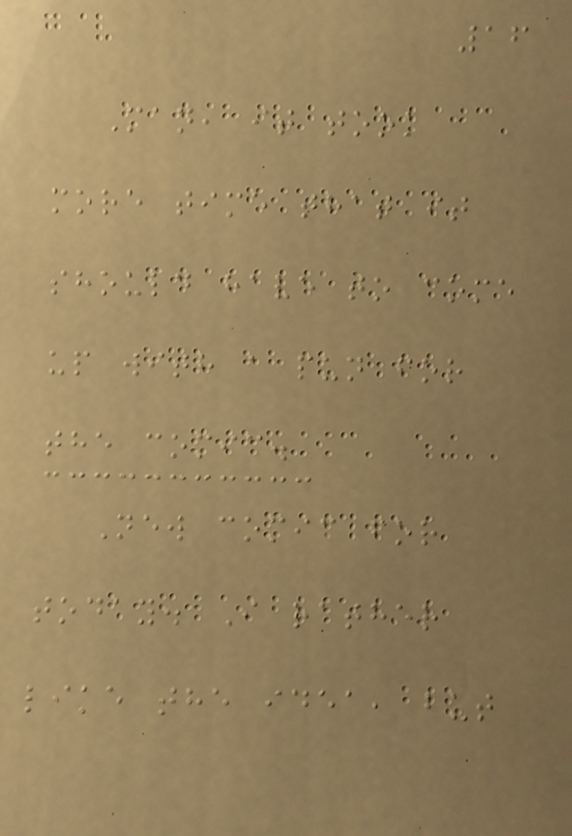16
Man, it took
more time that it
should have to come
up with a pun for
the comic.
New comic for
today. I rather
like the idea, but
